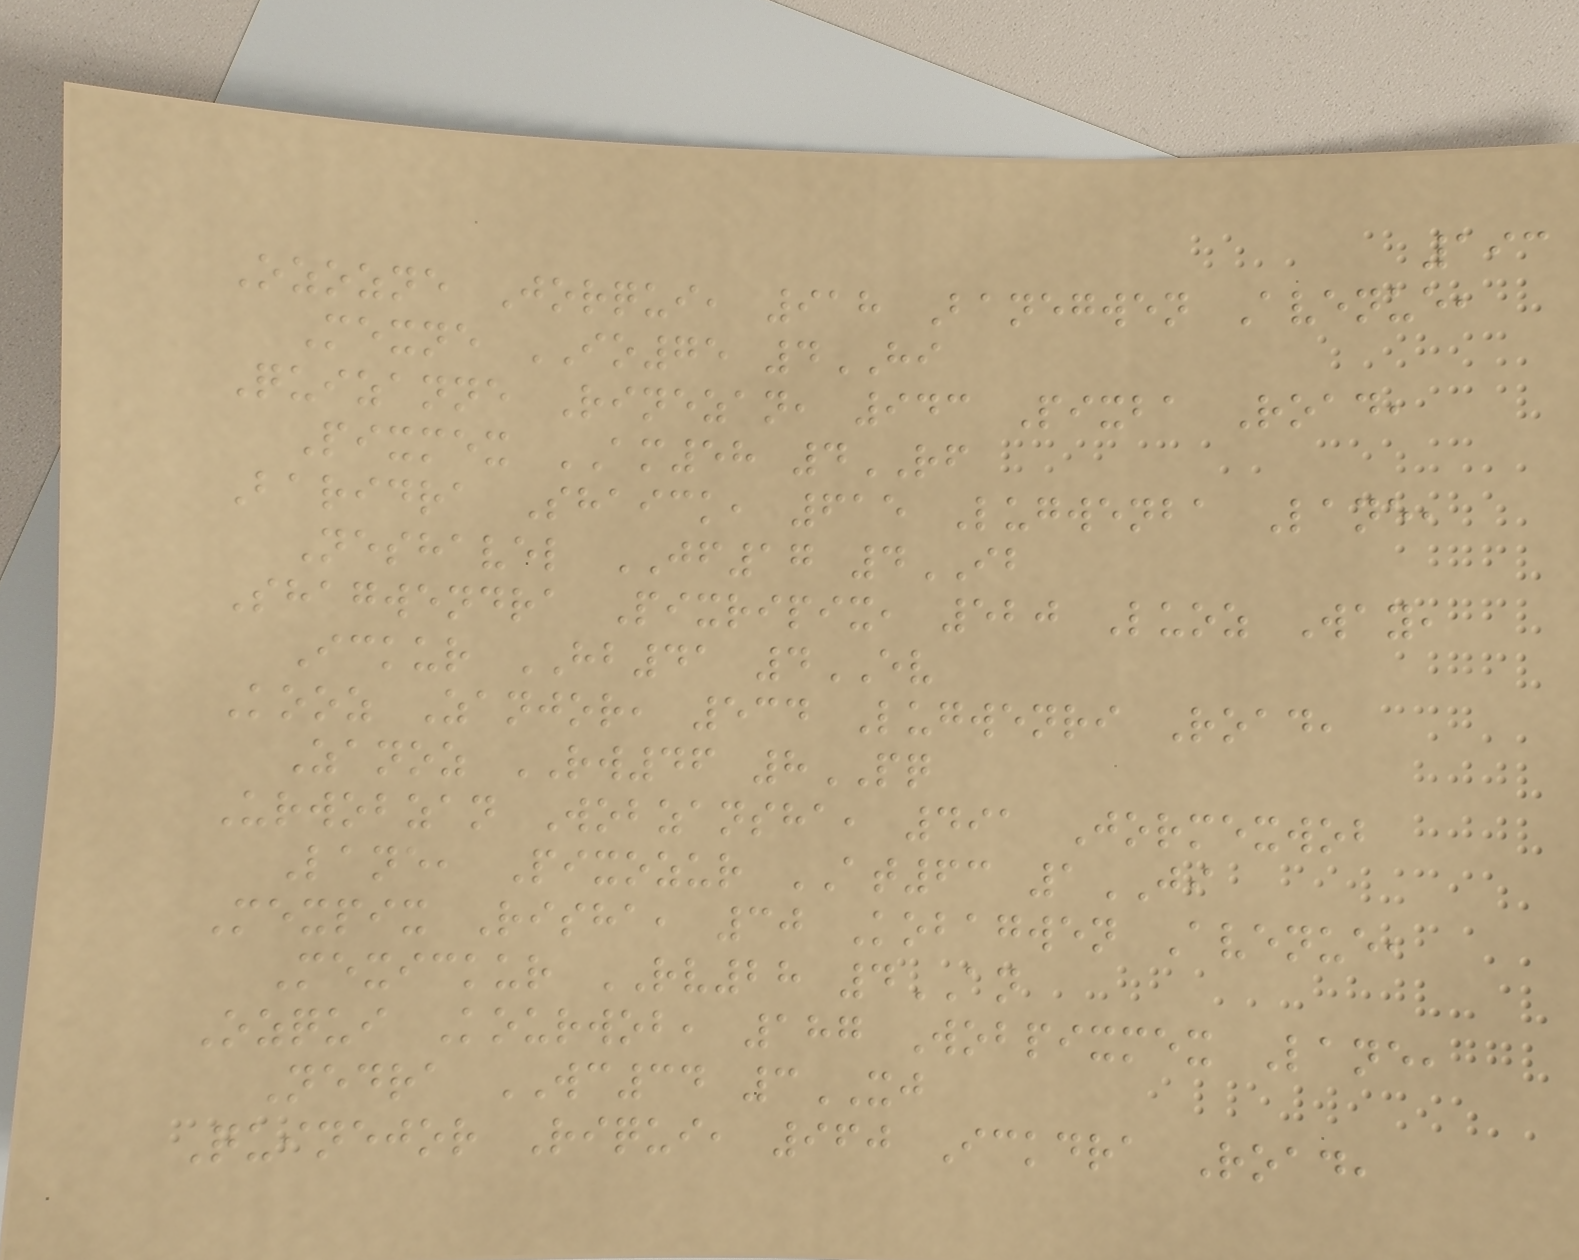193
Ozozne Jorqui, 918 Banegwen Avenue,
Mexne IO75 4HI
Quizanne Rinezan, 943 Pixba Road,
Pixmex AM58 4RF
Baridra Shaick, 615 Lugwenba Lane,
Neshavel JF17 4IB
Shagwendra Pixripix, 520 Luoz Way,
Ickur HB41 4EV
Kooz Zanjor, 534 Lugwenri Road,
Zanoz RW46 8PQ
Urwobzan Wobzansha, 491 Jormexwob
Lane, Pixozur AT63 1JI
Mexpix Risha, 30 Kobagwen Avenue,
Mexickur RV28 4AN
Ozqui Kourwob, 187 Wobpixmex Lane,
Nedra WC34 3XJ
Quinejor Riqui, 960 Ickdra Road,
